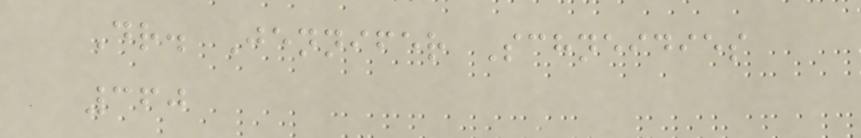Dr. Jennifer Schneidies
360
